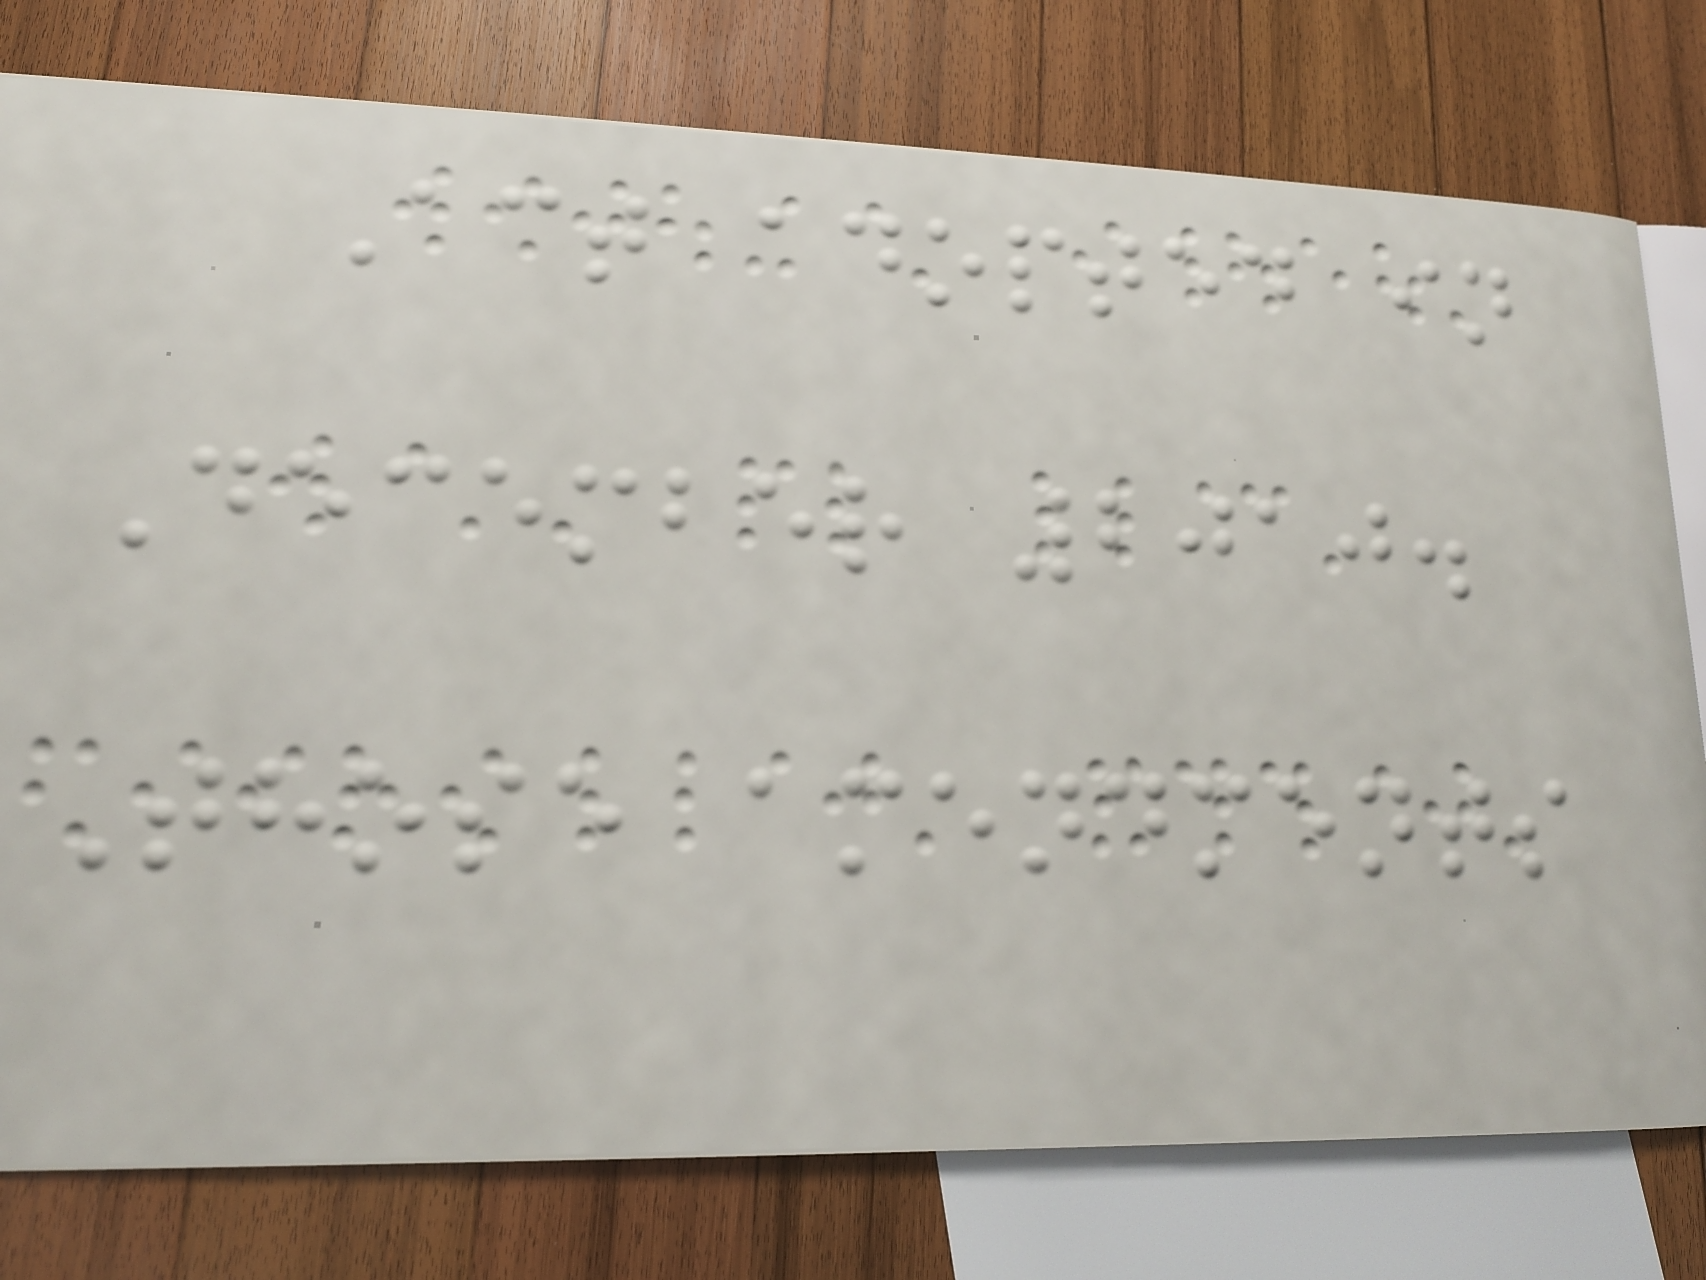Act adopted in
December 2010.
Those amendments
